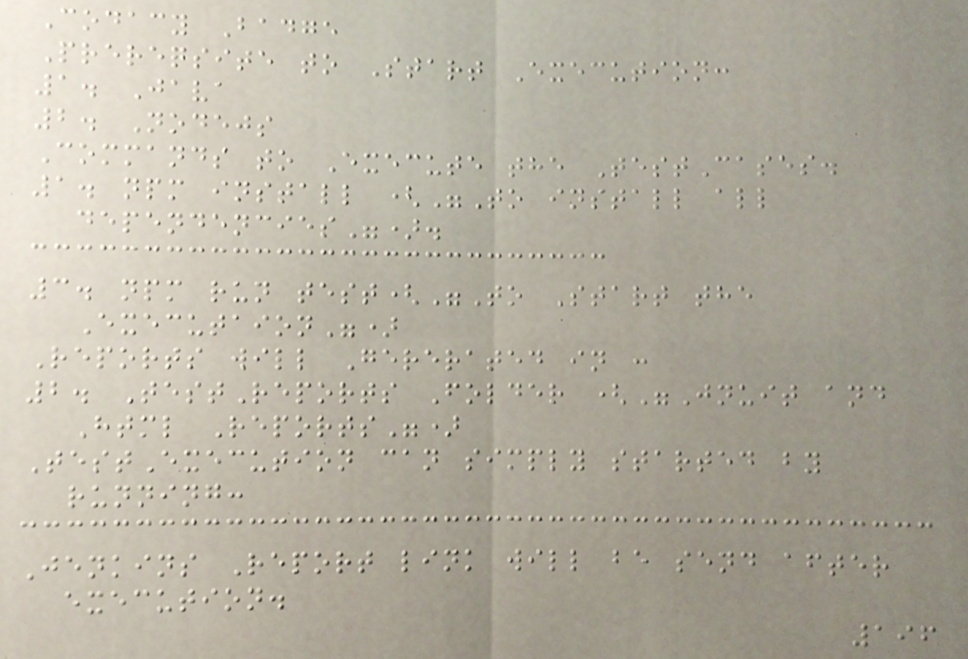Codacy Badge
Prereqsite to Start Execution:
1. Java
2. Nodejs
Commands to Execute the TestCases.
1. npm install ("To install all
dependencies").
3. npm run test("To Start the
Executaion")
Reports will Gererated in :
2. TestReports Folder ("Jnuit and
Html Reports")
TestExecution can simply started by
running:
Jenkins Report link will be send after
execution.
196
